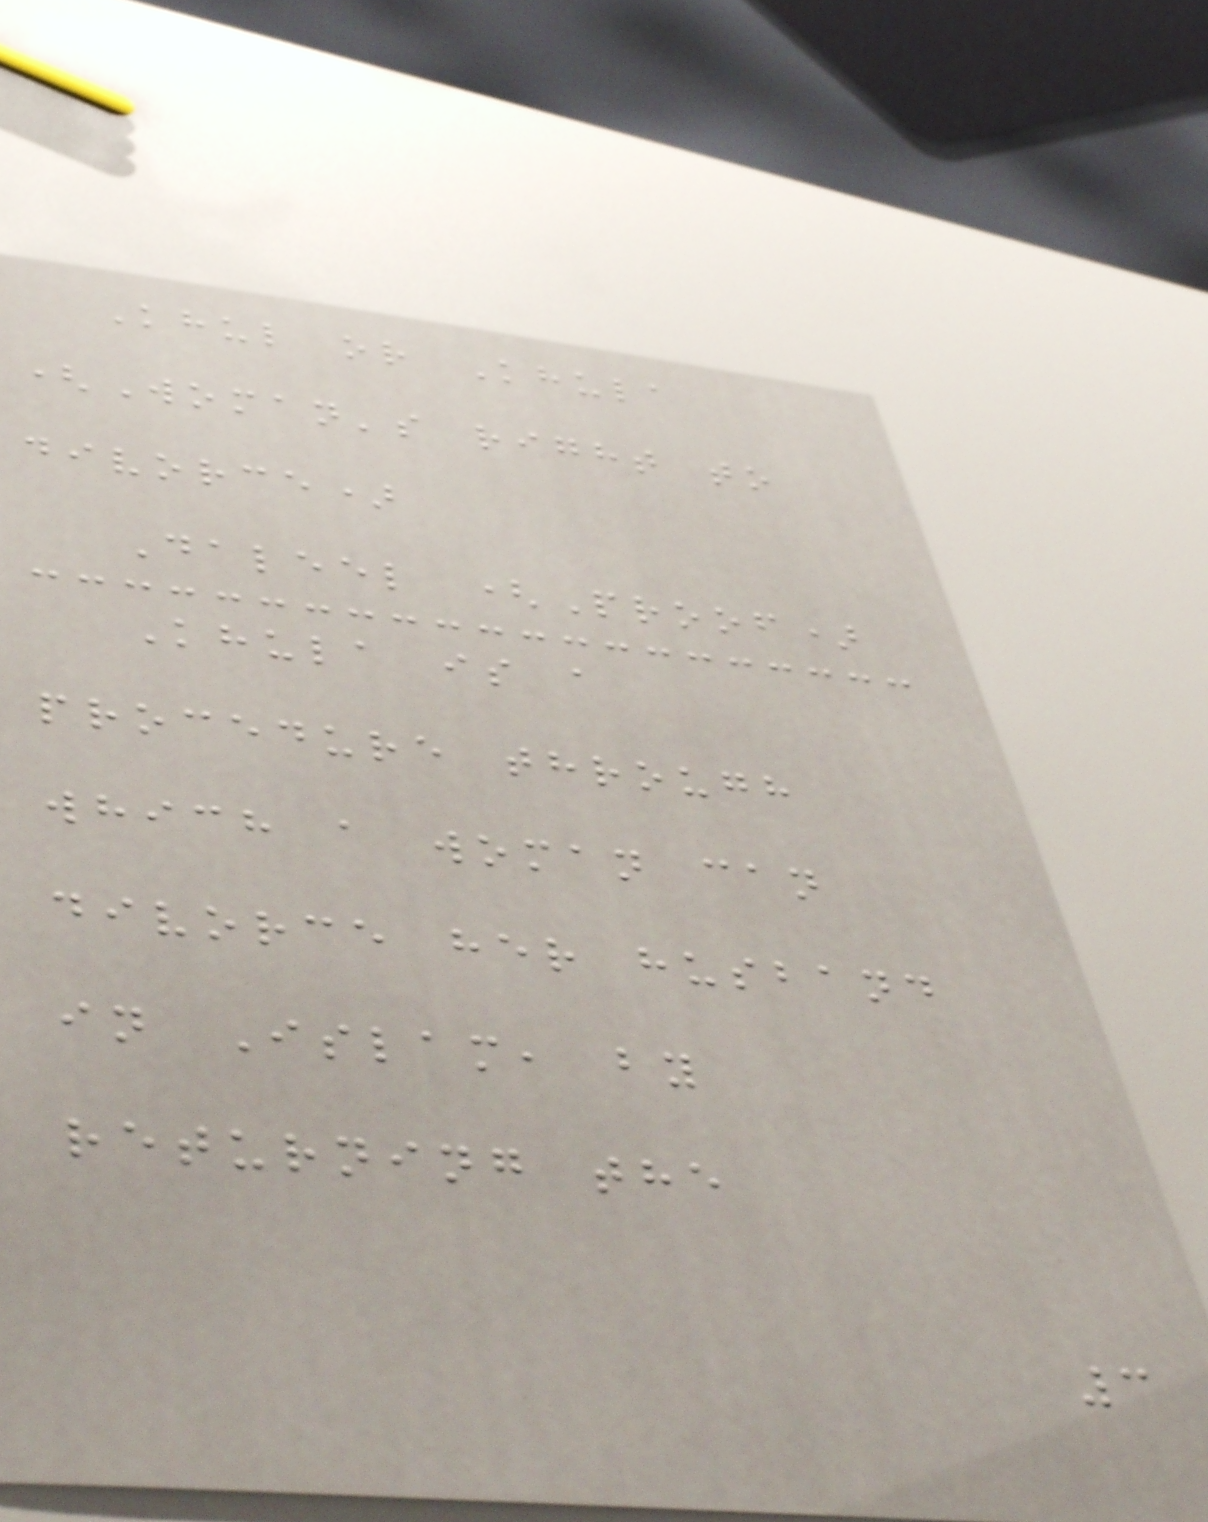Khul or Khula
(Woman's right to
divorce)
Daleel (Proof)
Khula is a
procedure through
which a woman can
divorce her husband
in Islam, by
returning the
3
